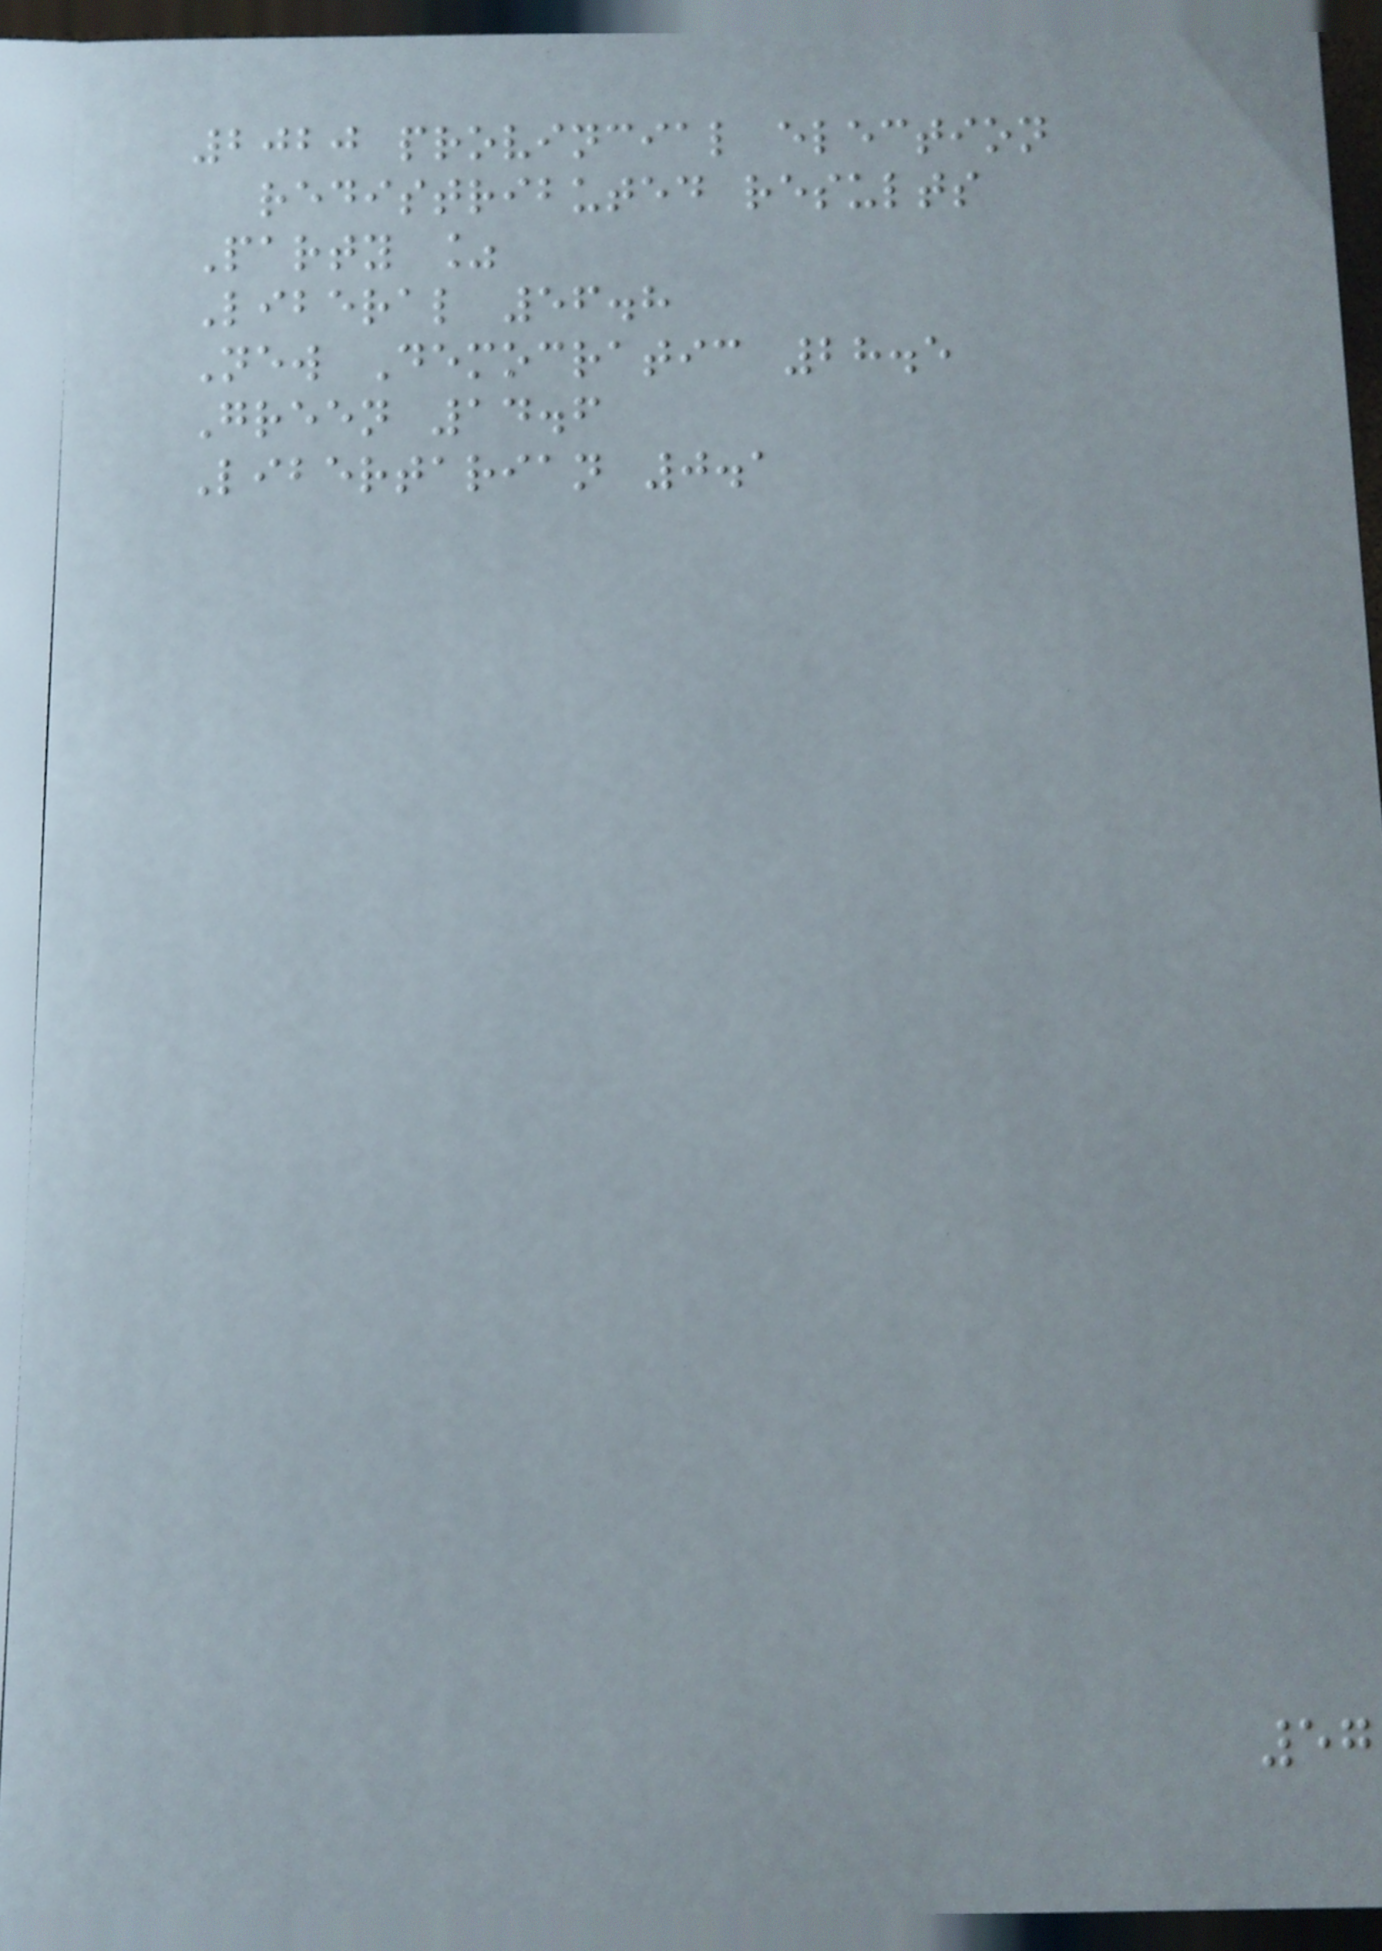2020 provincial election
redistributed results
Party %
Liberal 56.8
New Democratic 28.5
Green 14.6
Libertarian 0.1
57
